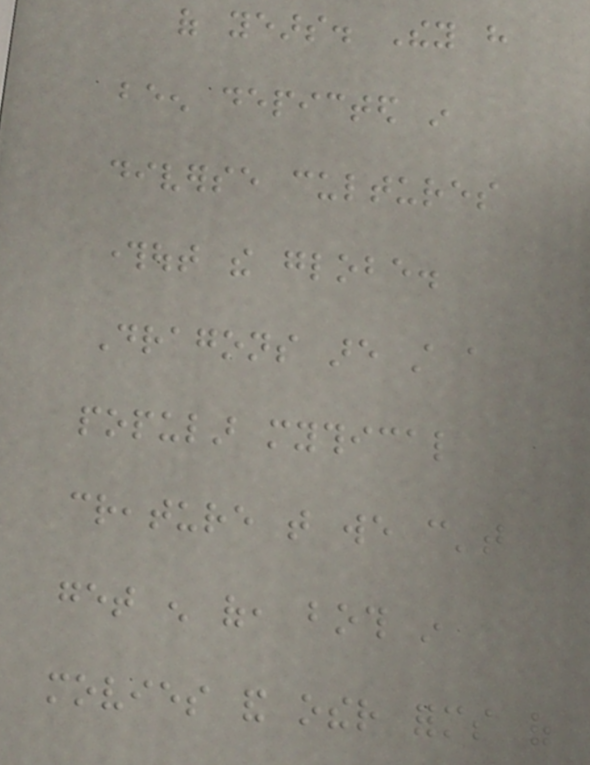of years. They have
been depicted in
diverse cultures
throughout the globe.
Dragons are still a
popular mythical
creature that we can't
get enough of, both in
movies and other forms of
